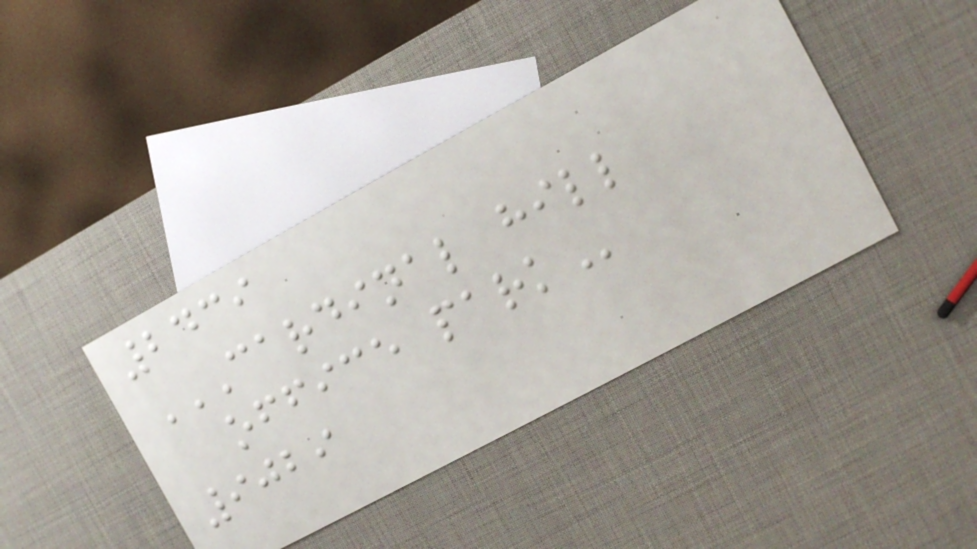2439
CARDINAL HILL
OFFICE PARK
9029
